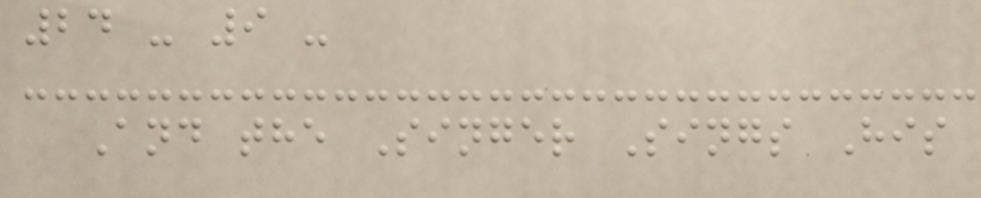24 - 9 -
And the Singer Sings His
